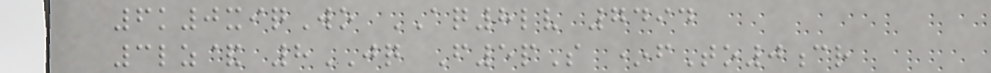6k0xiqWo AQ8lv 7494
3lz& 8JQ F5pS *fTo0cr
